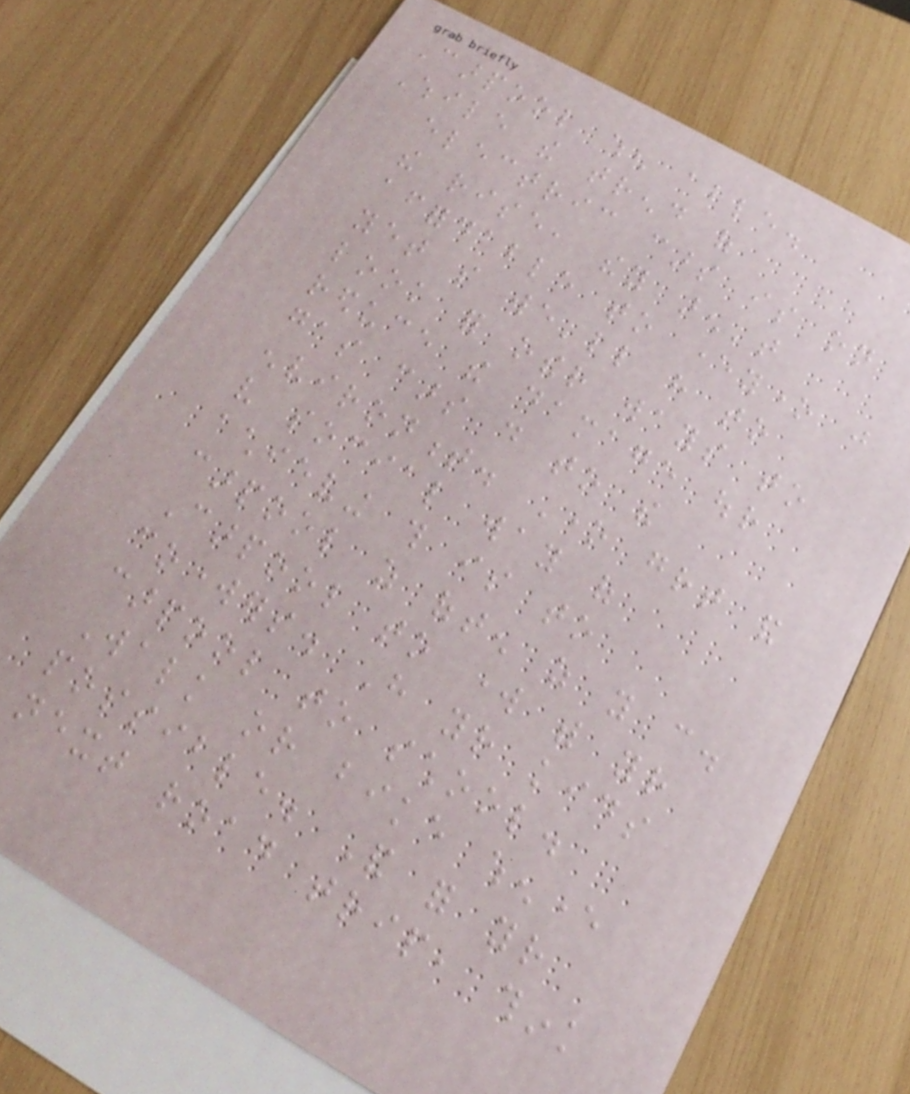Carpool when able.
While the trend of
electric cars is on
the rise, they aren't
affordable to everyone just
yet so we'll have to
look for other ways to
reduce the damage our
gas cars do to the
environment. One great and
very social way of
achieving this is to
carpool as often as you can.
Carpool to work with your
coworkers. Have your kids
carpool to school.
Walk or bike whenever
possible. And for your
next road trip, think
